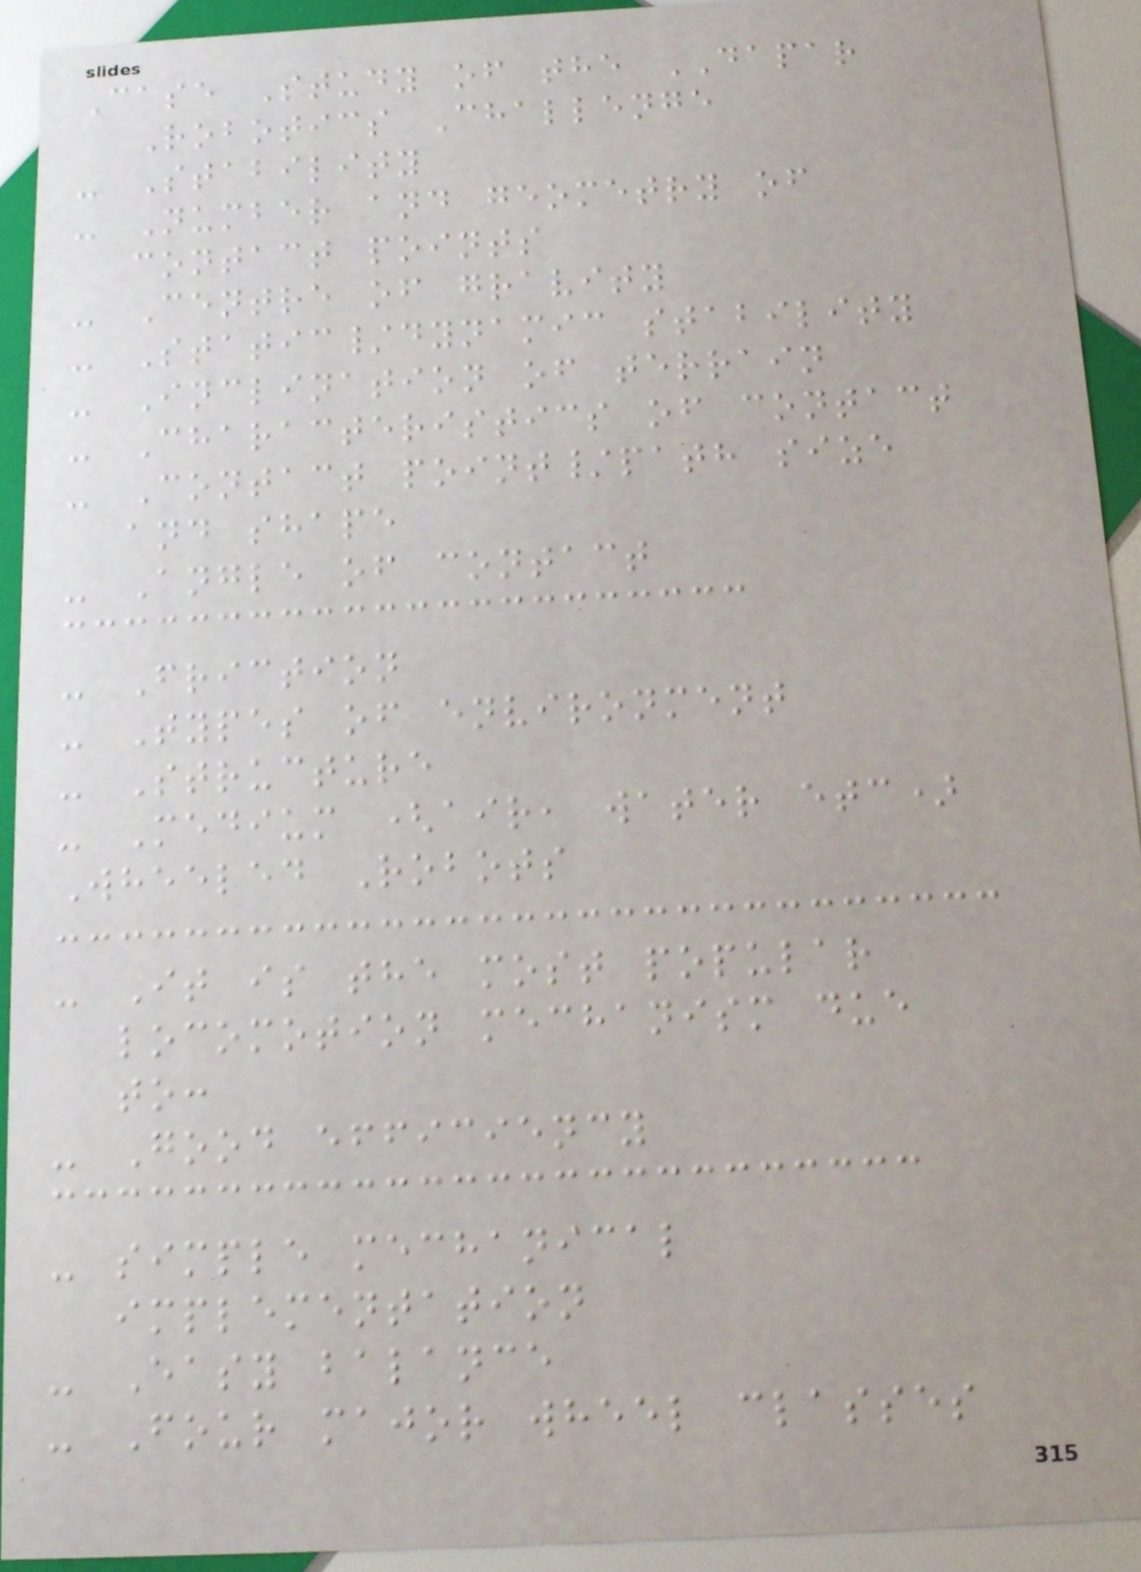Case Study of the DAPAR
Robotics Challenge
- Stability
- Number and geometry of
contact points
- Centre of gravity
- Static/dynamic stability
- Inclination of terrain
- Characteristics of contact
- Contact point/path size
and shape
- Angle of contact
- Friction
- Types of environment
- Structure
- Medium (air, water etc)
Wheeled Robots
- It is the most popular
locomotion mechanism due
to:
- Good efficiency
- simple mechanical
implementation
- Easy balance
- Four major wheel classes
